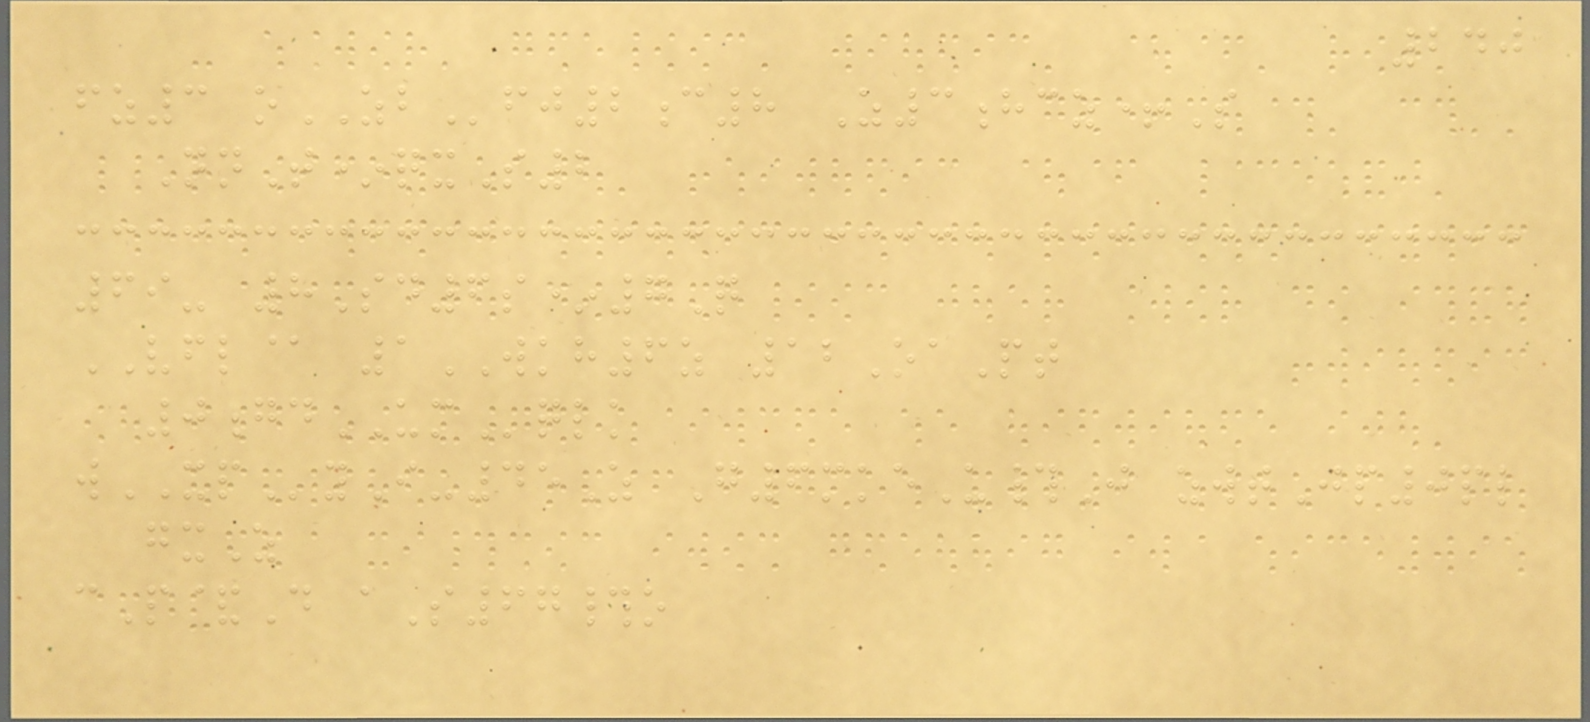240
fz3 oZBfj2c8 Z3hcz+S
NnT*qxS2
69- 8Sd6s*7Q
VFL@ 1WKH6z 12OaPt
0gdUMqlk
wXPyI-45Z G6mkeU#J zwtJp0pl
gxZ
cP&D aS67#o
